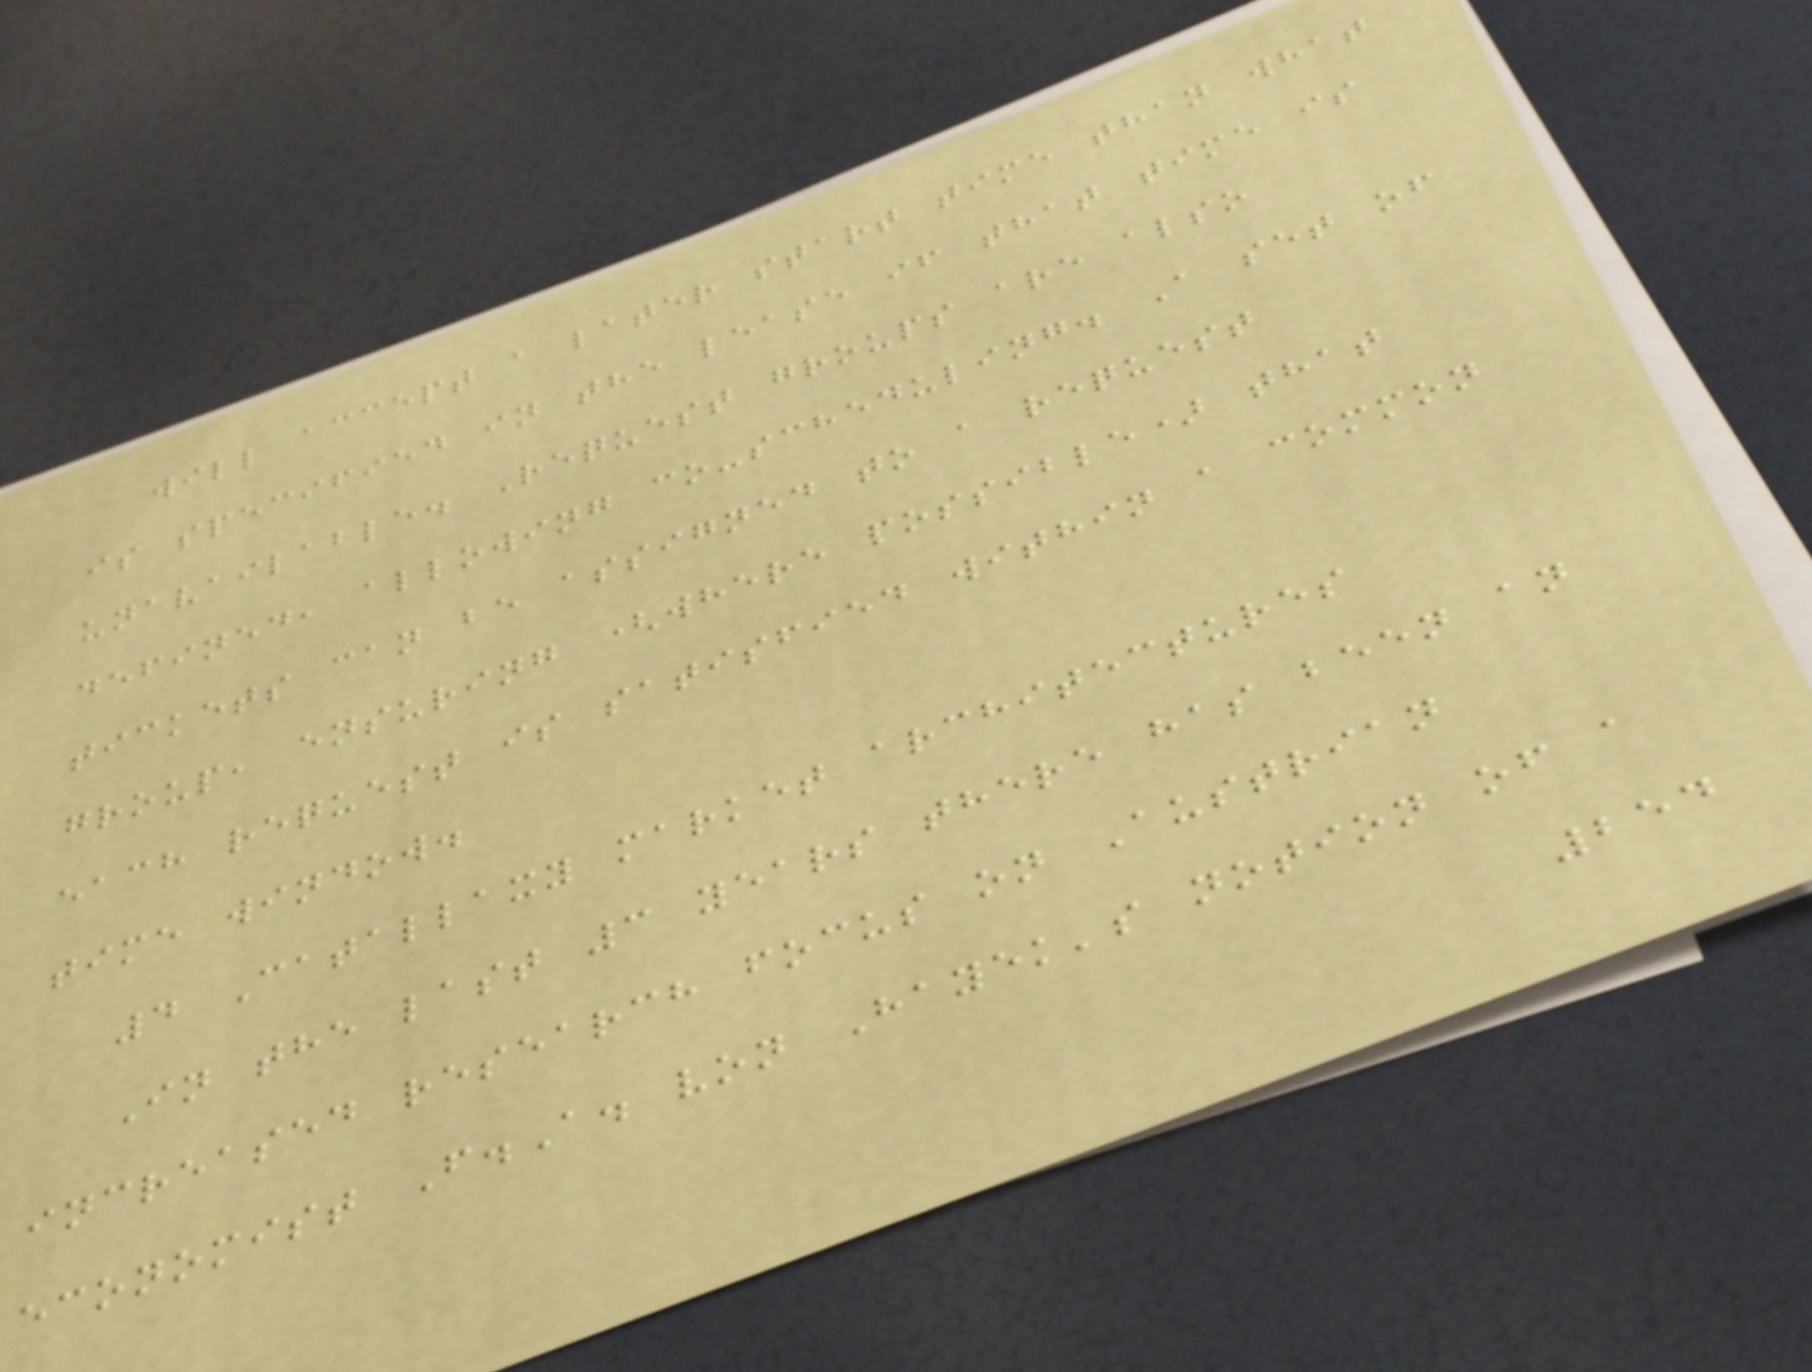will accept a later start time than what
is specified in the lease if that time is
unavailable. Request groups are also
defined, allowing co-scheduling. A set of
tickets can be assigned to a request
group, ensuring (where possible) that
each request is satisfied within a common
time window.
4 Catallaxy market architectures
In the last 3 years there has been an
increased research focus on Austrian
economist F.A. von Hayek's notion of a
254
